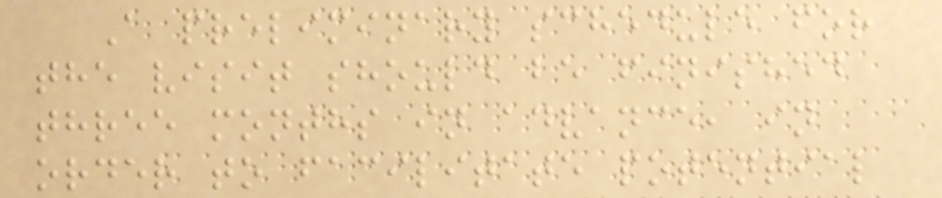A preliminary schedule for
the visit should be finished
three months in advance, in
order to facilitate potential
